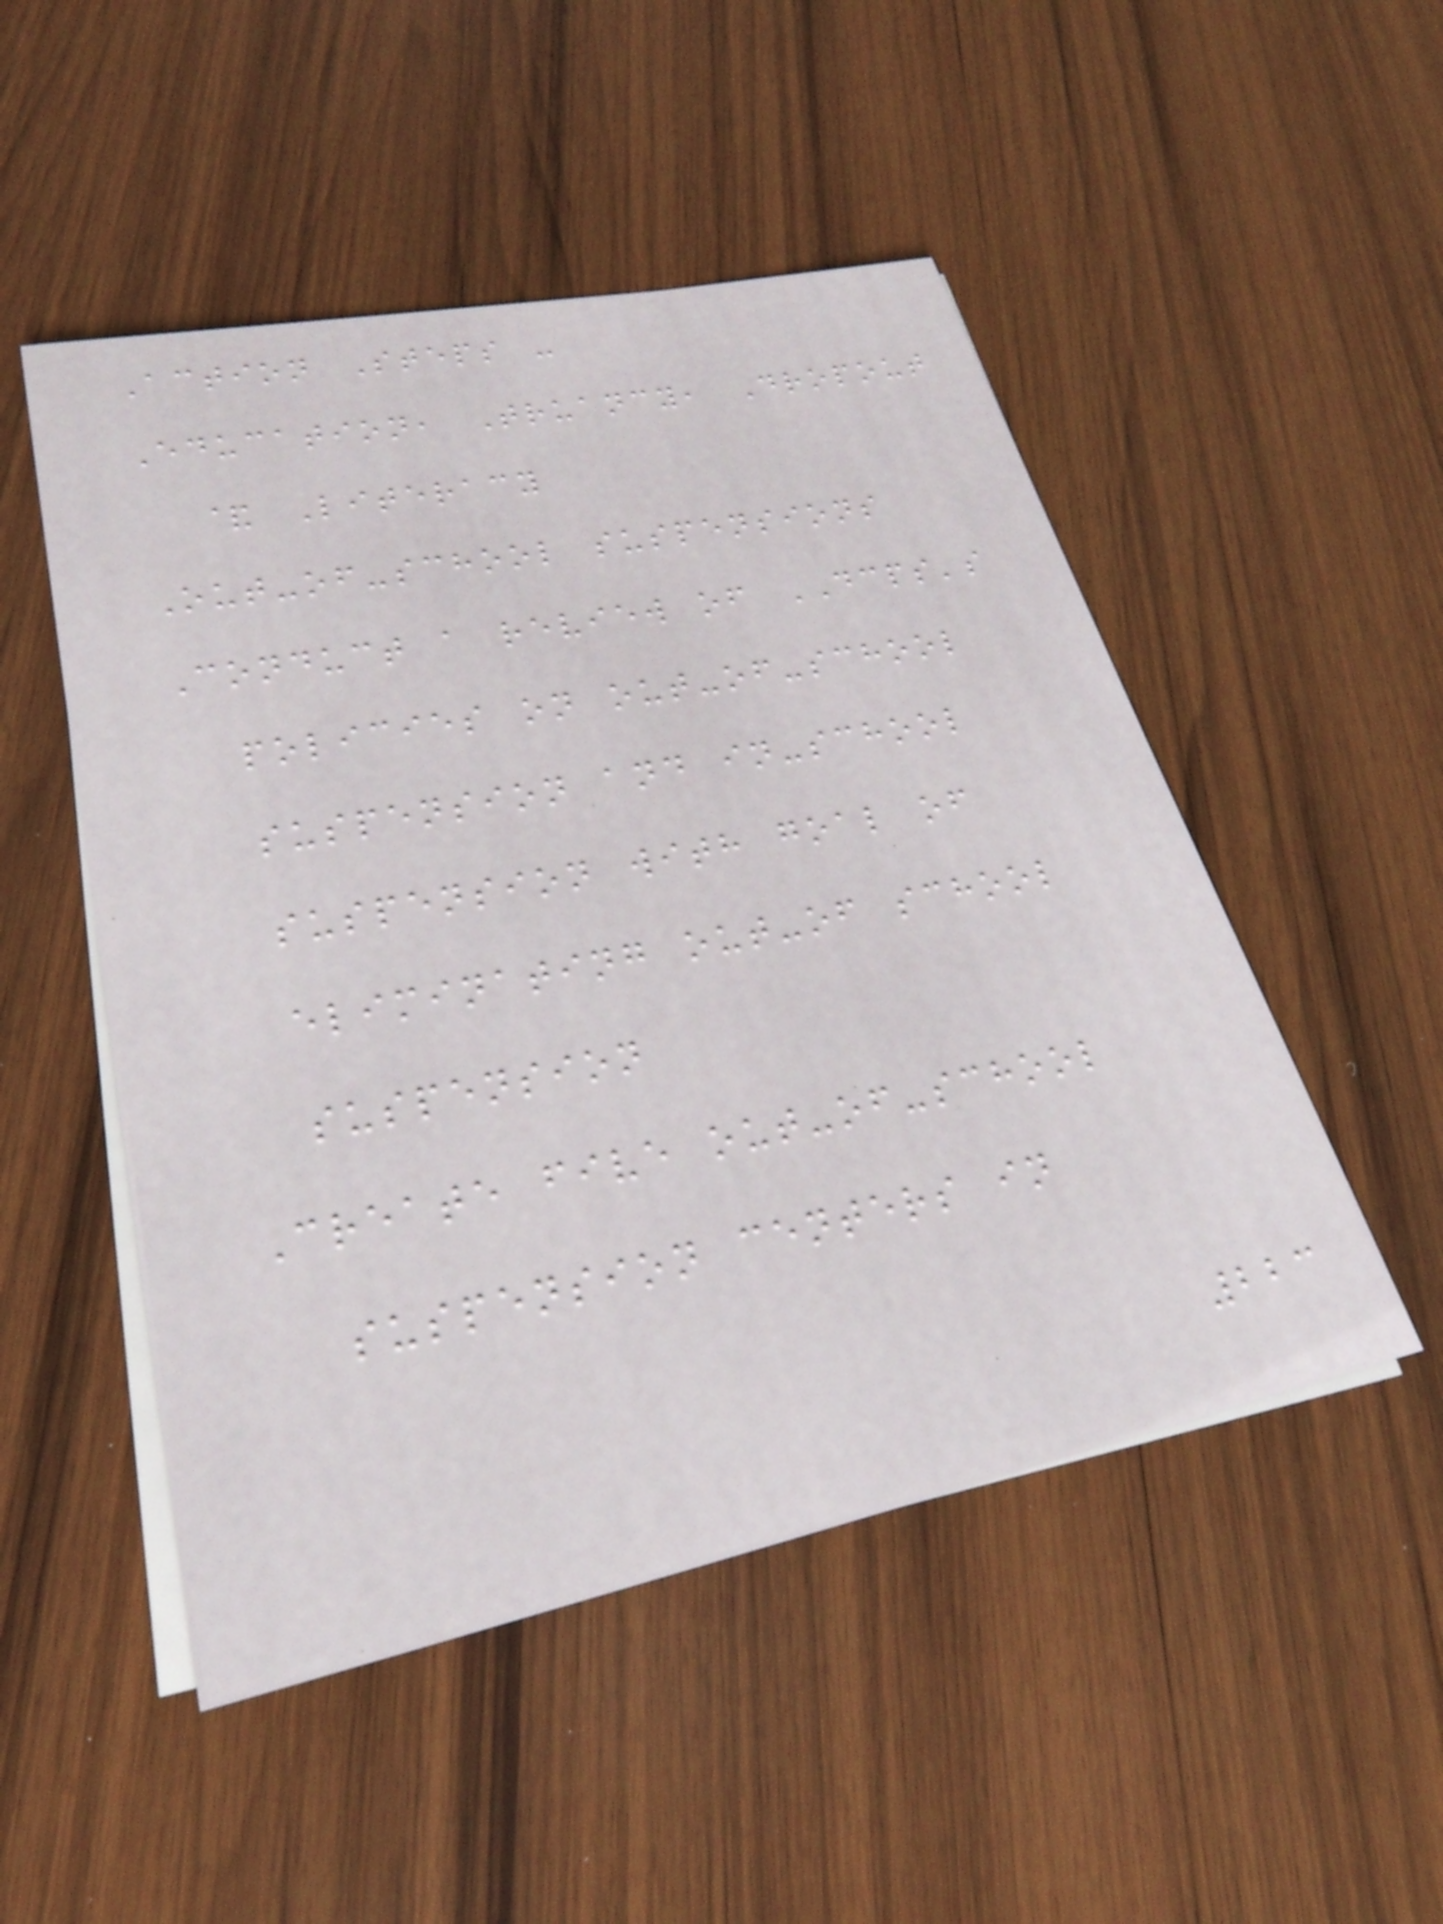Action Steps -
Education, Truancy, Dropout
& Literacy
Out-of-school suspensions
Conduct a review of DCPS's
policies on out-of-school
suspension and in-school
suspension with goal of
eliminating out-of school
suspension
Create five out-of-school
suspension centers in
223
